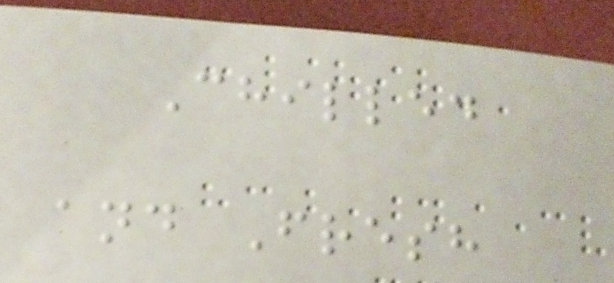Chilled
and Fresh
